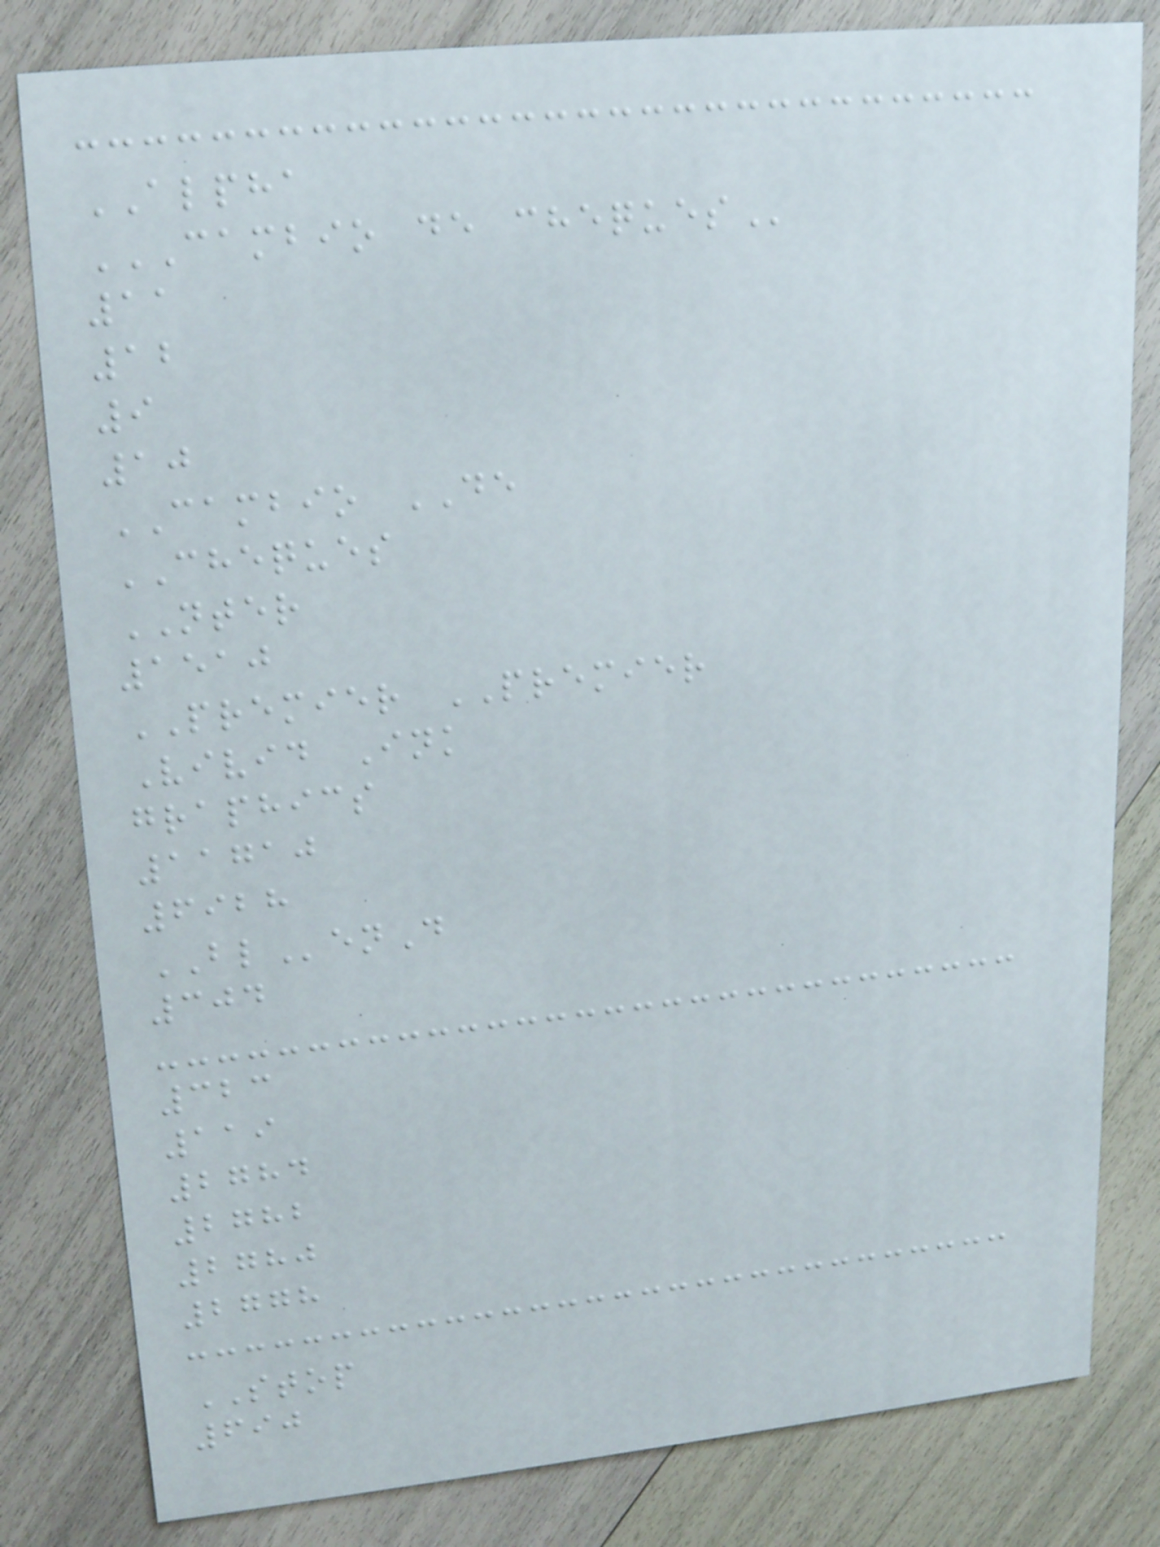ALPHA
CAMBIO DE CHEQUES
11
12
9
10
CAMBIO DE
CHEQUES
NTER
1510
PREMIER PREMIER
Vivid Ink
graphics
11710
6928
BLenD
304
323
119
2784
2782
2780
2778
STOP
690
